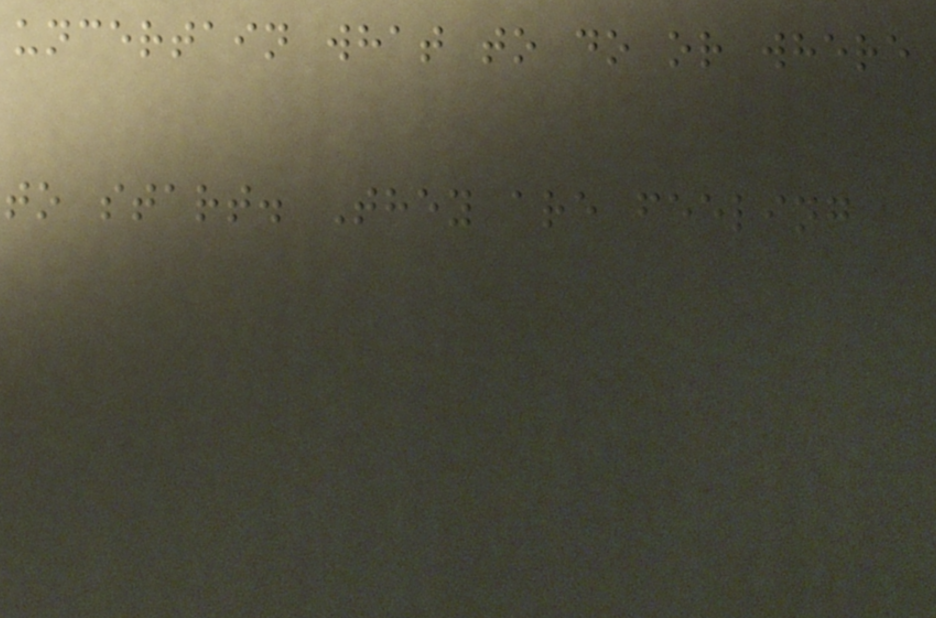uncertain what to do or where
to start. They are feeling
